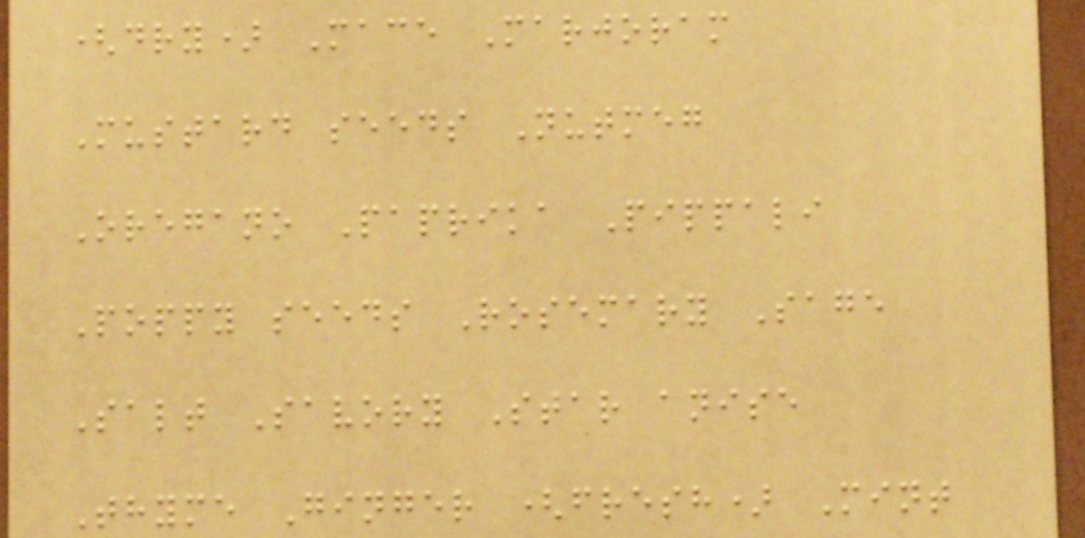(dry) Mace Marjoram
Mustard seeds Nutmeg
Oregano Paprika Pippali
Poppy seeds Rosemary Sage
Salt Savory Star anise
Thyme Ginger (fresh) Mint
